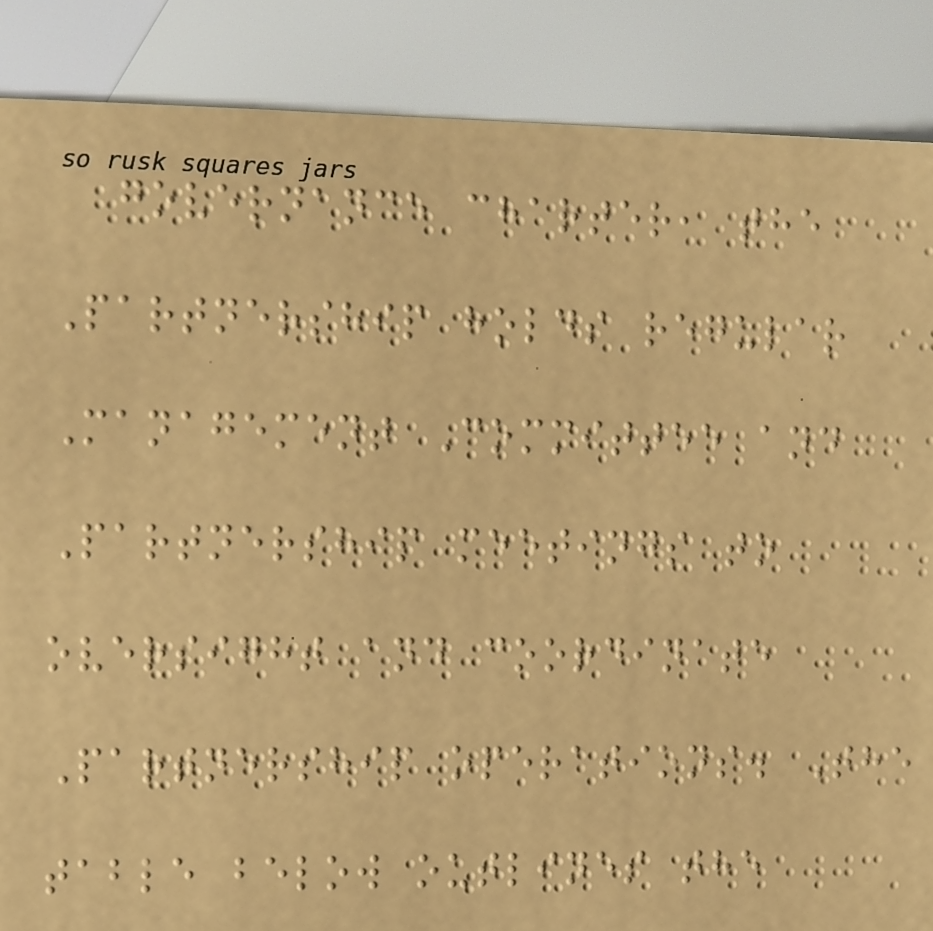governance charter, the
Partnership holds regular
Management Committee and
Partnership meetings to
oversight and coordinate
Partnership operations. The
table below outlines the
